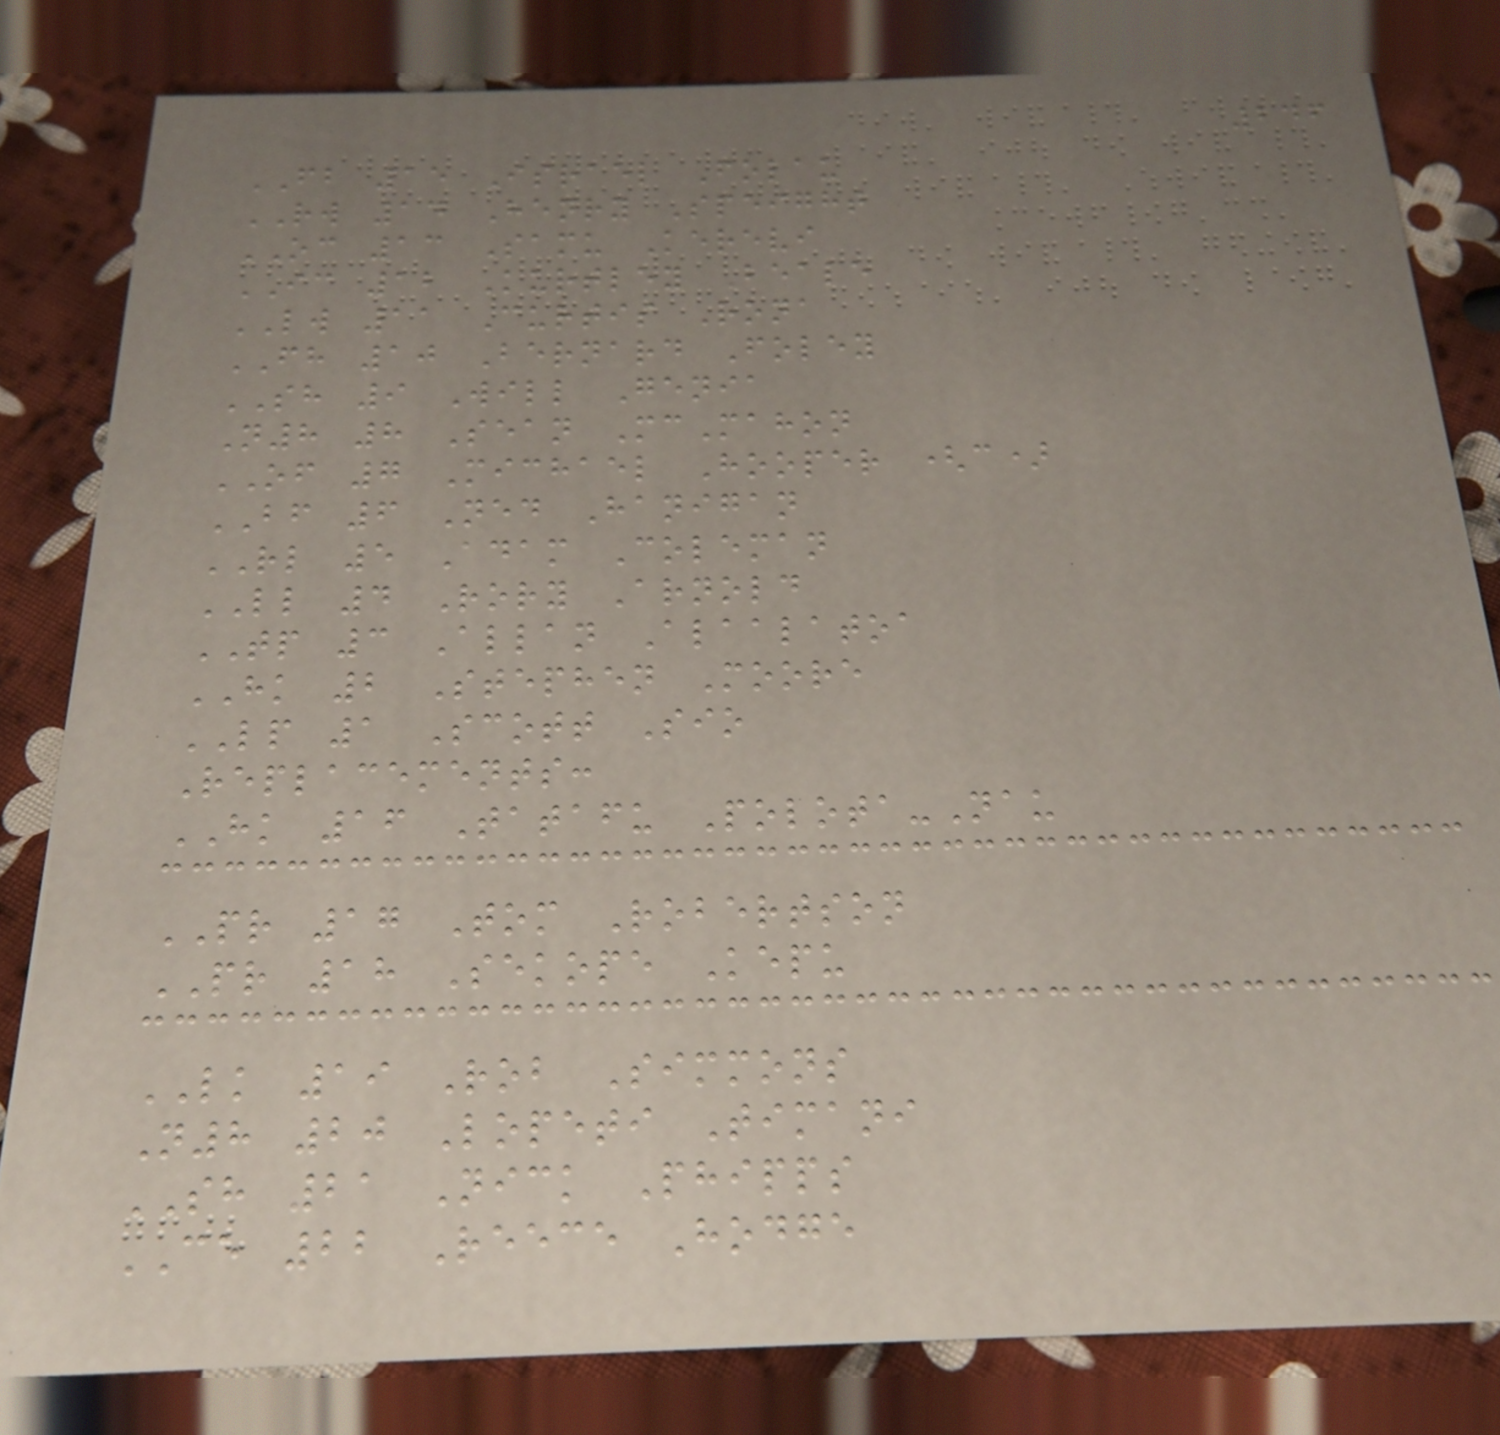246
FB 15 Israel Folau
RW 14 Henry Speight
OC 13 Samu Kerevi
IC 12 Kurtley Beale
LW 11 Curtis Rona
FH 10 Bernard Foley
SH 9 Will Genia
N8 8 Sean McMahon
OF 7 Michael Hooper (c)
BF 6 Ned Hanigan
RL 5 Adam Coleman
LL 4 Rory Arnold
TP 3 Allan Alaalatoa
HK 2 Stephen Moore
LP 1 Scott Sio
Replacements:
HK 16 Tatafu Polota-Nau
PR 17 Tom Robertson
PR 18 Sekope Kepu
LK 19 Rob Simmons
N8 20 Lopeti Timani
SH 21 Nick Phipps
CE 22 Reece Hodge
